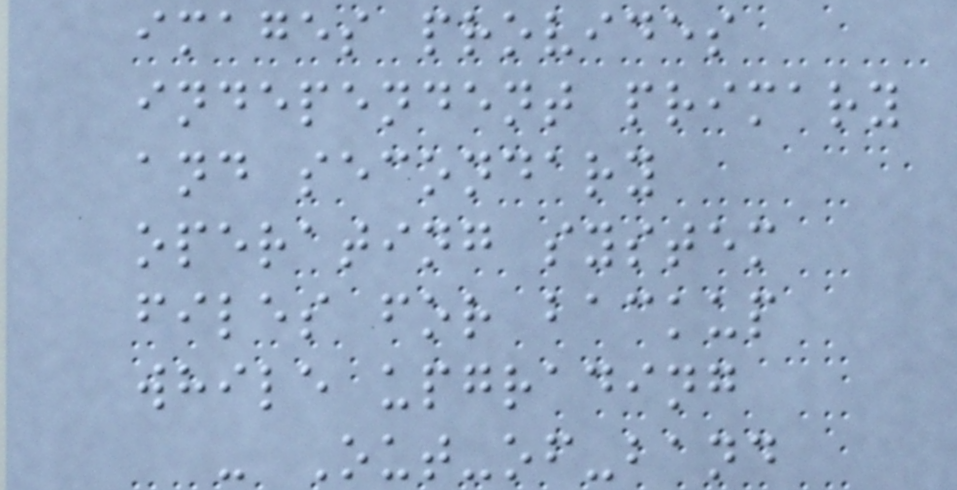images provides
independent primary
and secondary
operating system
files for backup
while upgrading
- Out-of-band
